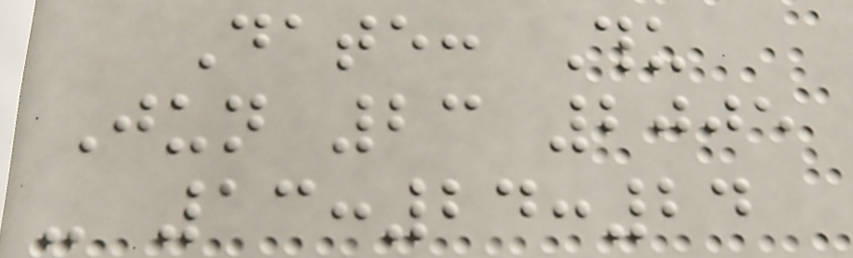Date: Thu
Jun 23 2005
- 13:24:24
